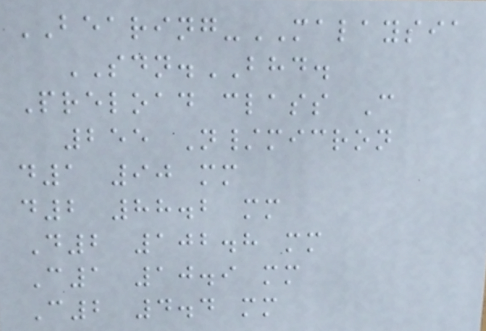BEARING-MALAYSIA
SDN.BHD.
Preload class C
255 N/micron
d1 90 mm
d2 88.2 mm
D2 102.8 mm
C1 10.9 mm
C2 4.4 mm
